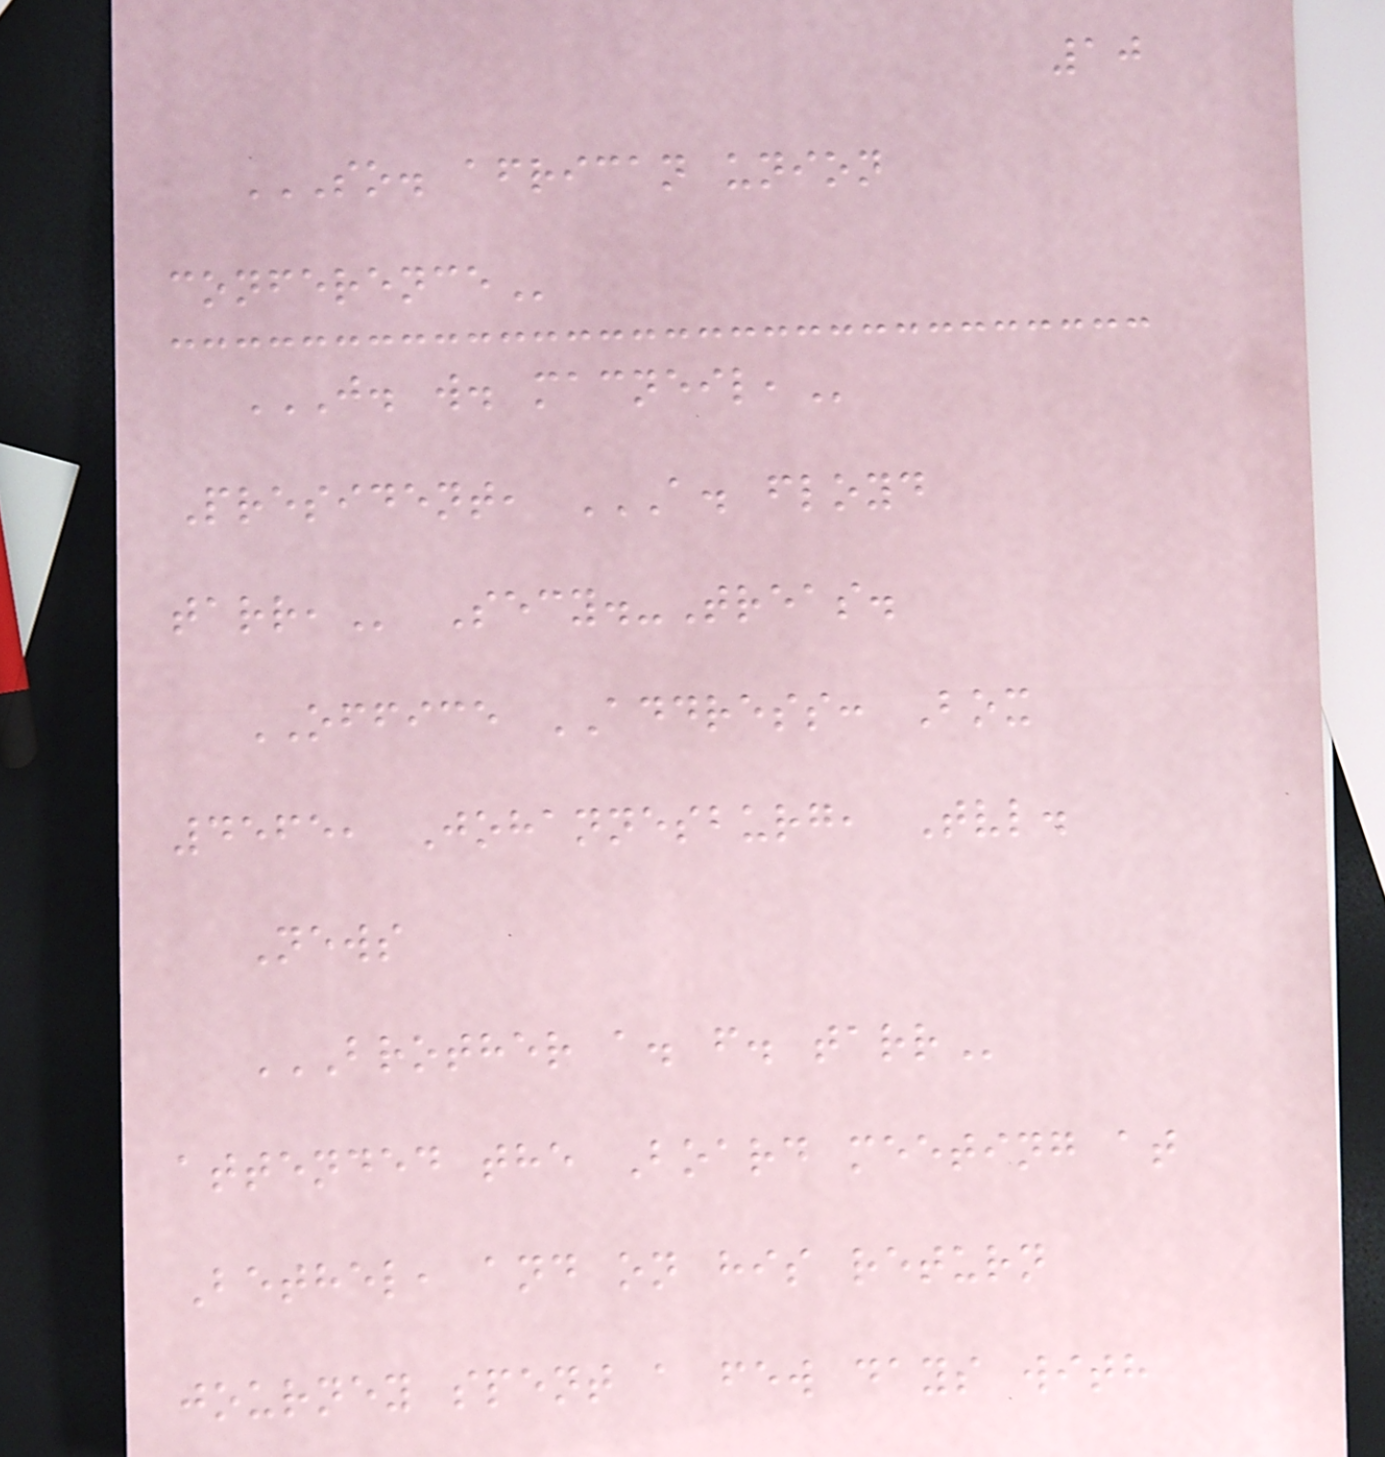10
SO. AFRICAN UNION
CONFERENCE
J. W. MACNEIL,
President, A. FLOYD
TARR, Secy.-Treas.
OFFICE ADDRESS: Box
4565, Johannesburg, Tvl.
News
BROTHER A. F. TARR
attended the Board meeting at
Bethel, and on his return
journey spent a few days with
